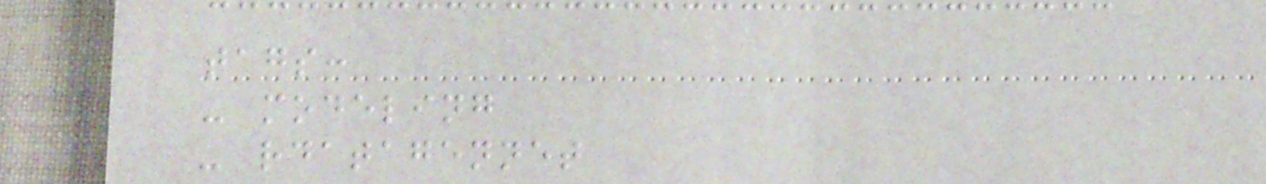tags:
- modeling
- rdatagennet
